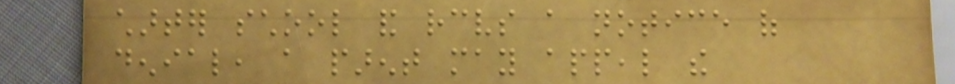charter school and receives a notice of
denial, a parent may appeal the
